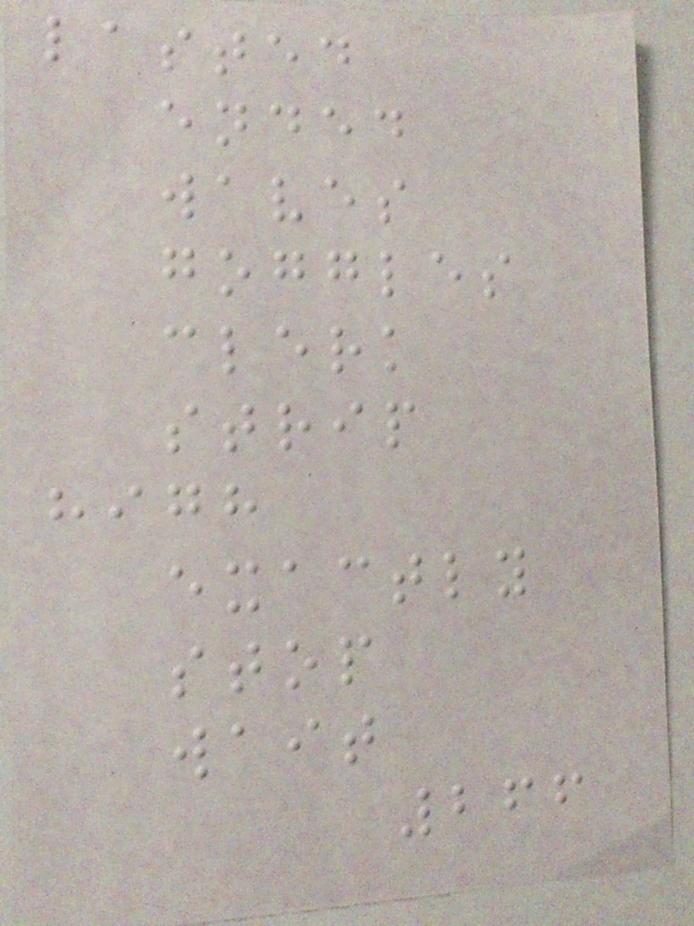lasted
ended
waves
goggles
clerk
strip
high
exactly
stop
wait
266
